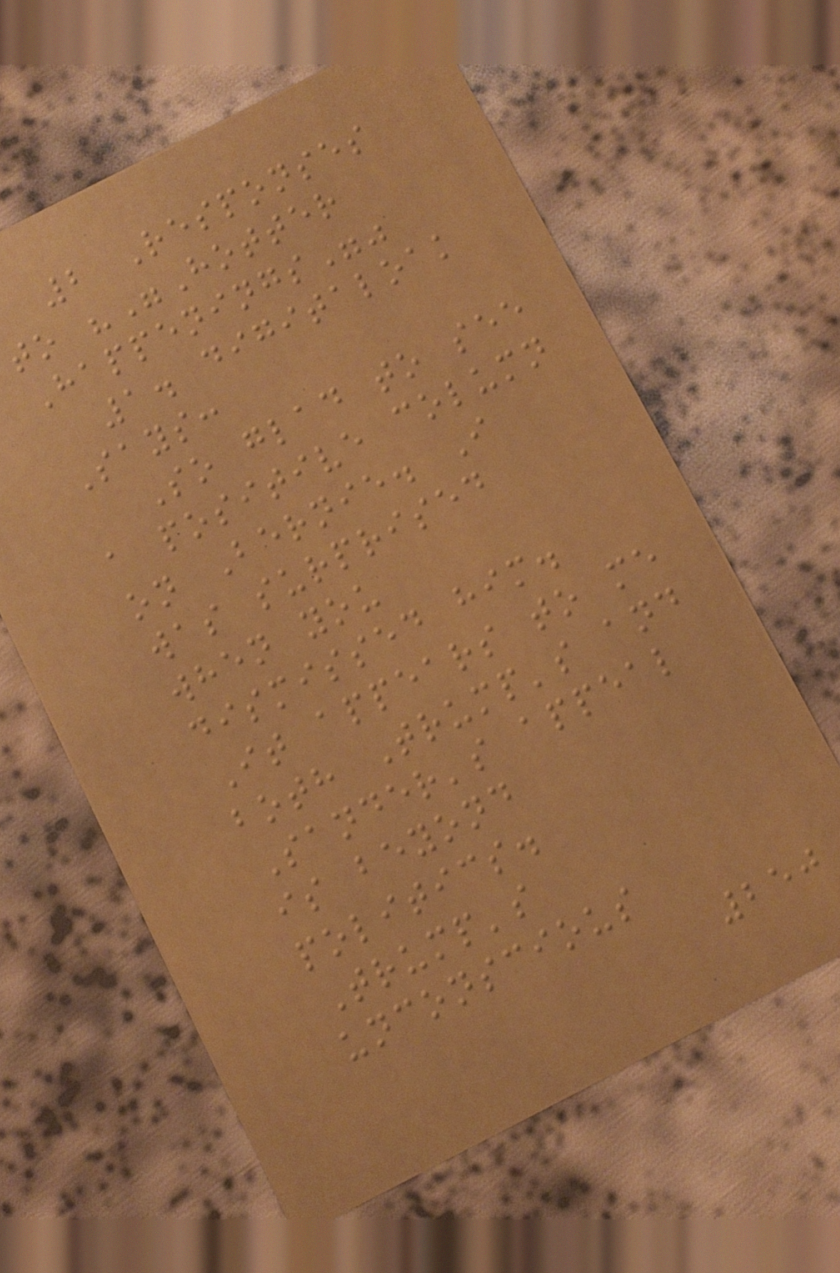2 Responses
to ""Hotter
Happenings""
1. digitaloak
Says:
So glad to see
a positive column
on Bernie. I
was surprised
when you
dismissed him.
It appears to me
both Trump's and
Sander's appeal
is beyond
politics.
Trump's
unconscious
250
